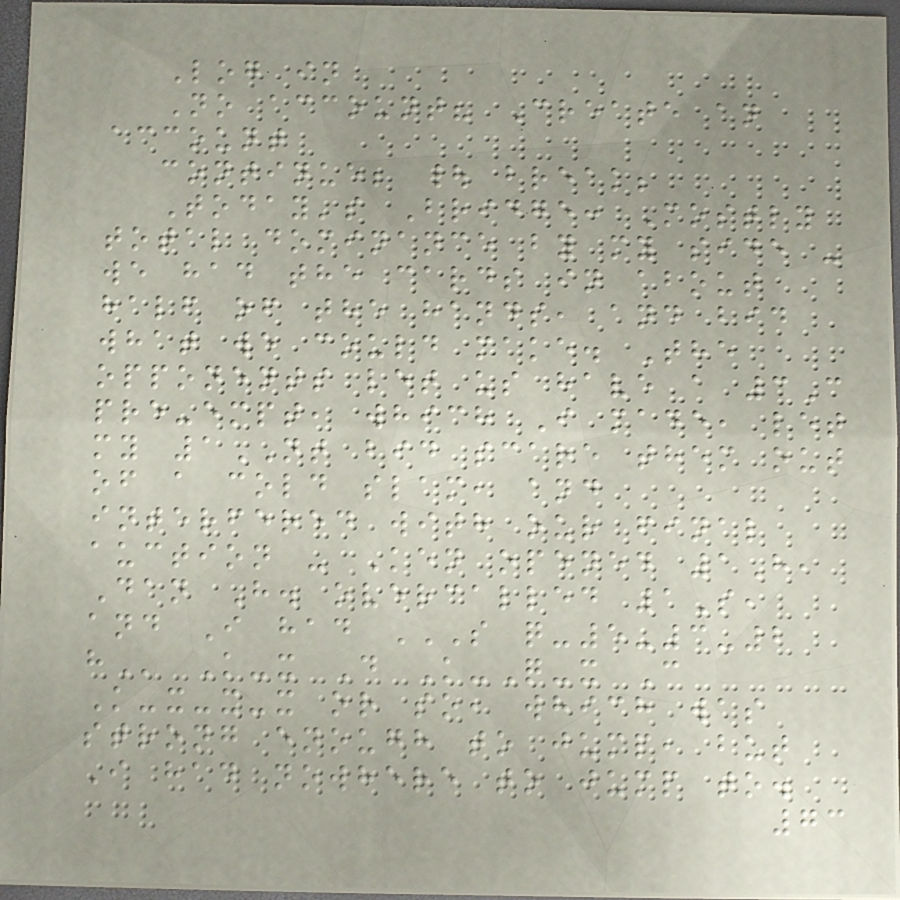Log in
No account? Create an
account
continue; | break;
Today's Bridge: Mostly
total dominance by my side -
we had the cards in about
half of the hands, and bid
what we could make. The
opponents let us have a 3C
pre-empt, which I made, let
my 1NT bid scare them out
of a cold slam, and
interfered with our final
auction - Ken opened 1H,
Dan H. overcalled 1S,
and I had S Q-5-3-2
H K-x D K-Q-x C
K-x-x-x or so, which was
strong enough to jump, but
I had nowhere to jump to.
73
